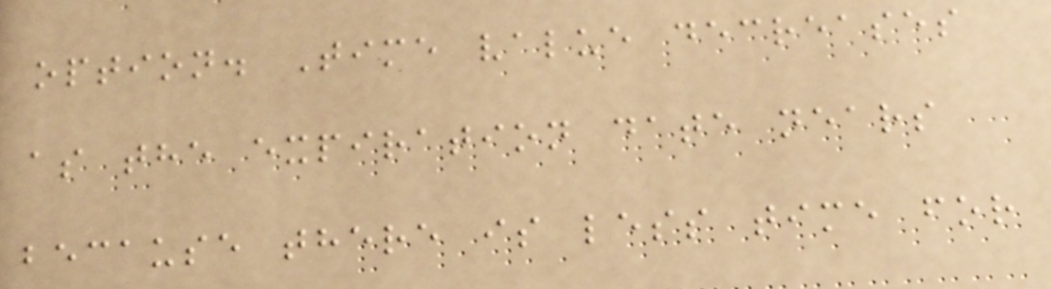option. Time value decreases
as the expiration date nears
because there is less time for
